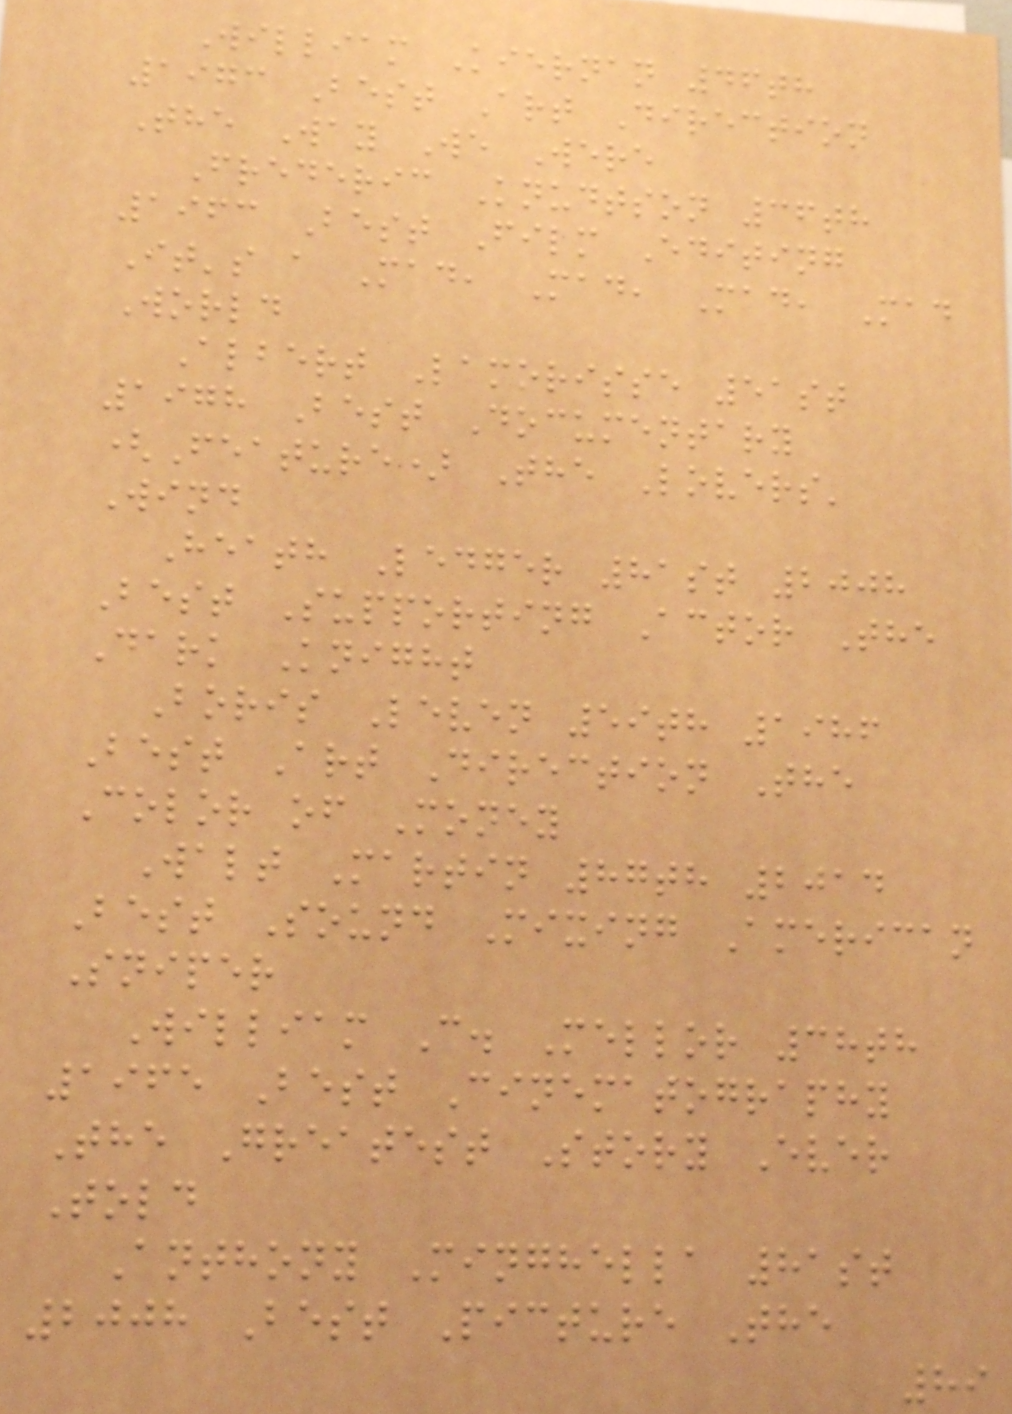William Kiernan 46th
1973 Best Art Direction
The Way We Were
Frederic Knudtson 36th
1963 Best Film Editing
It's a Mad, Mad, Mad, Mad
World
Albert Lamorisse 51st
1978 Best Documentary
(Feature) The Lovers'
Wind
Heath Ledger 81st 2008
Best Supporting Actor The
Dark Knight
Boris Leven 59th 1986
Best Art Direction The
Color of Money
Walt Martin 87th 2014
Best Sound Mixing American
Sniper
William C. Mellor 38th
1965 Best Cinematography
The Greatest Story Ever
Told
Anthony Minghella 81st
2008 Best Picture The
89
